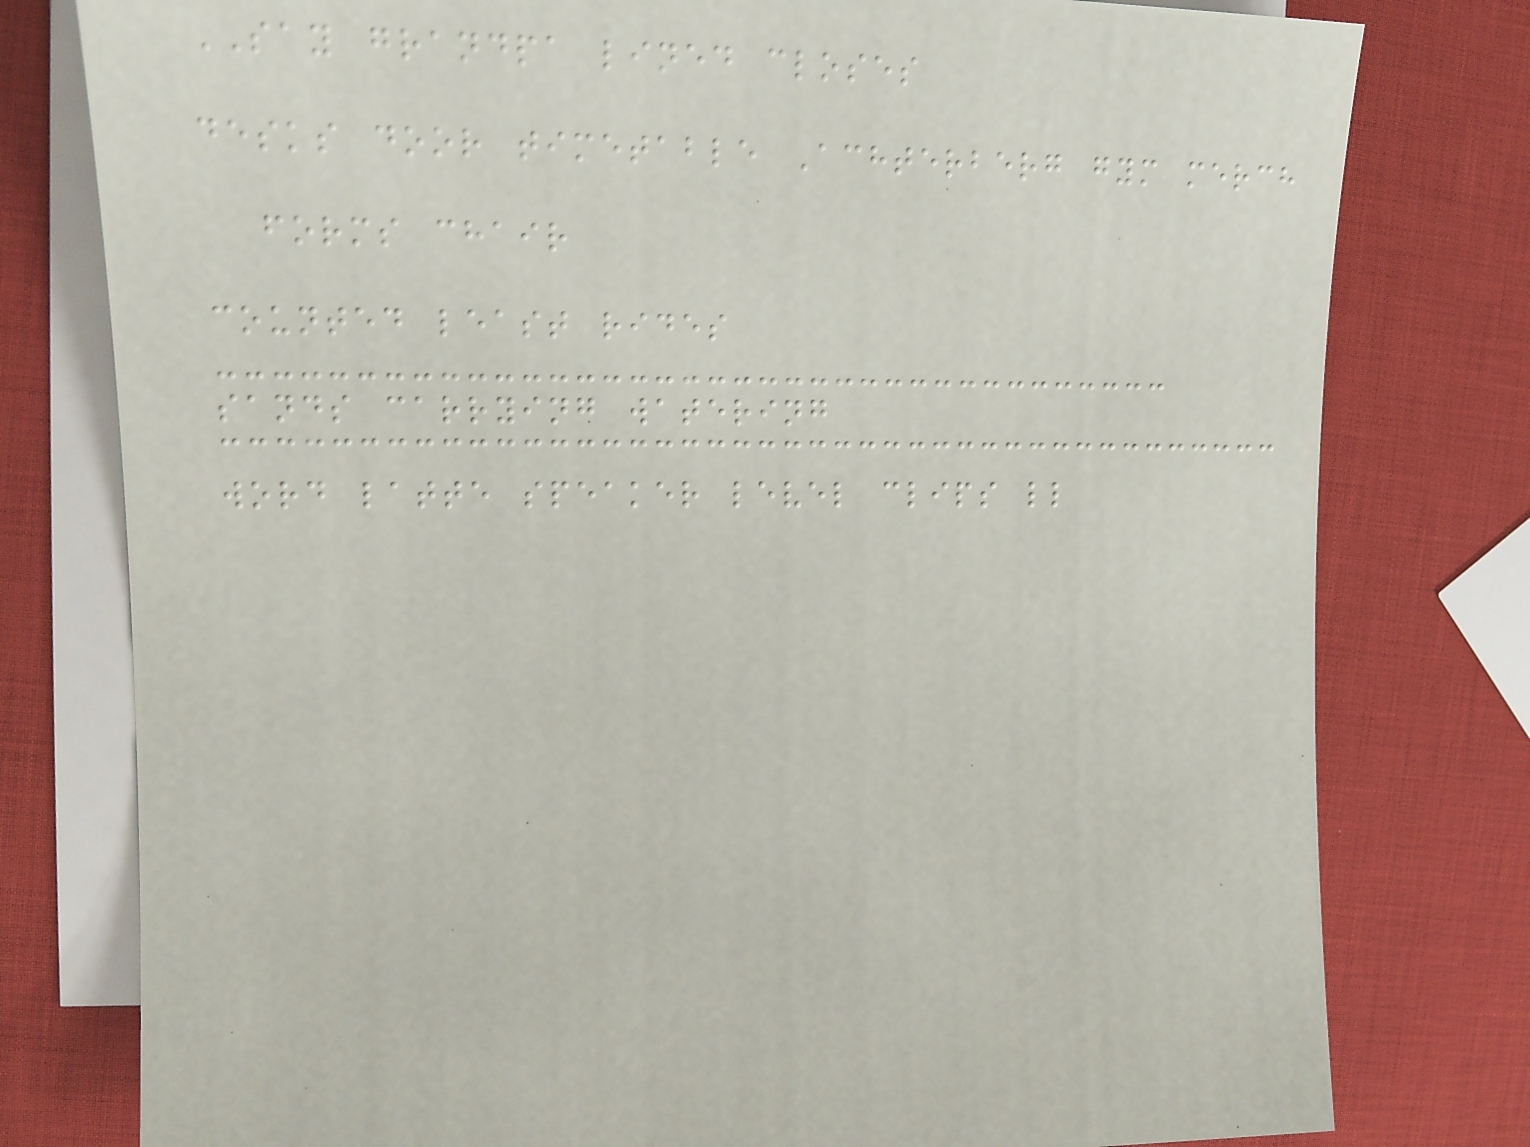SAY grandpa lined closes
desks door timetable Achterberg gym merch
forms chair
counted least rides
sands carrying watering
word latte speaker level clips ll
